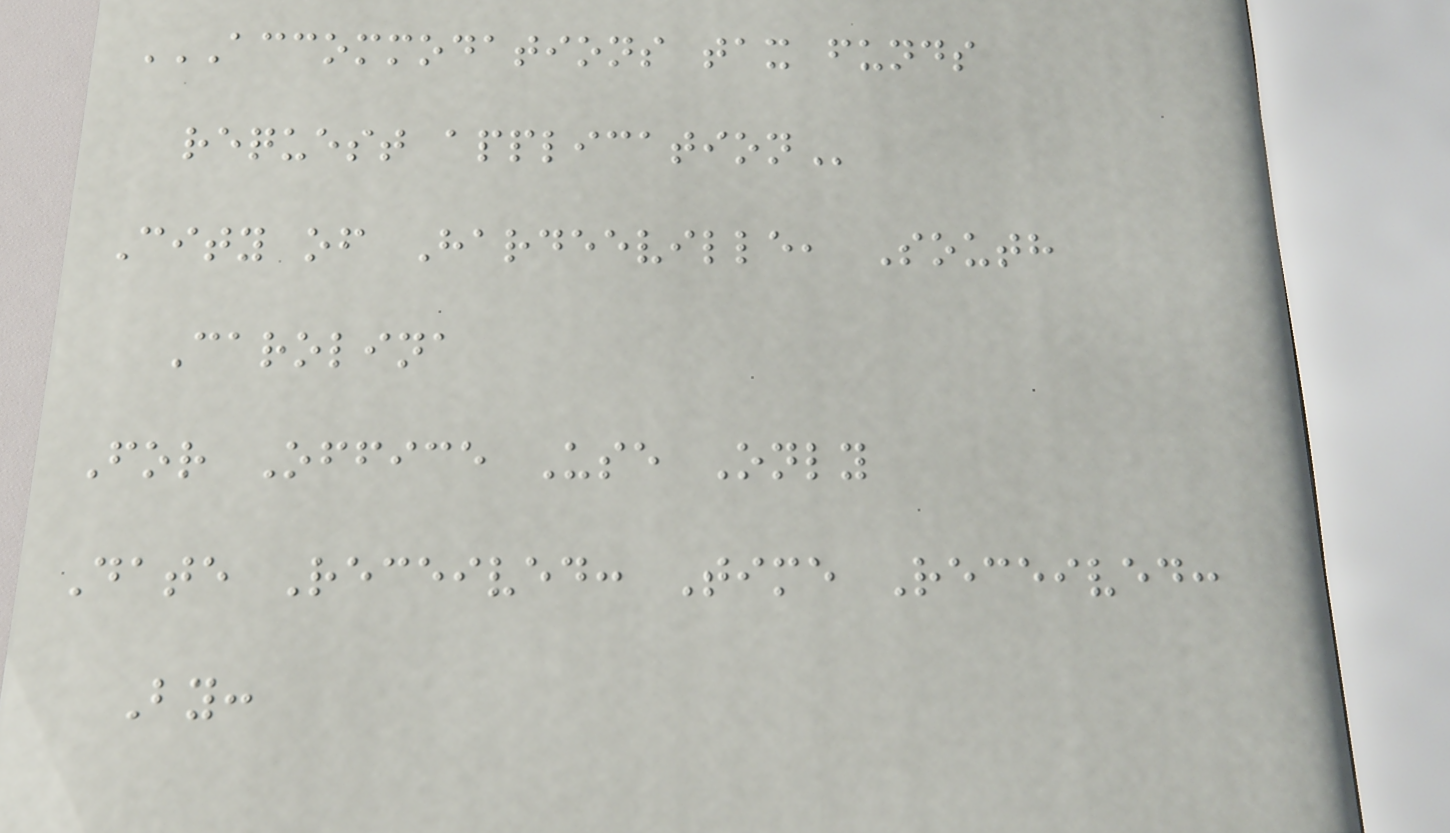ACCOMMODATIONS TAX FUNDS
REQUEST APPLICATION
City of Hardeeville, South
Carolina
For Office Use Only
Date Received: Time Received:
By:
